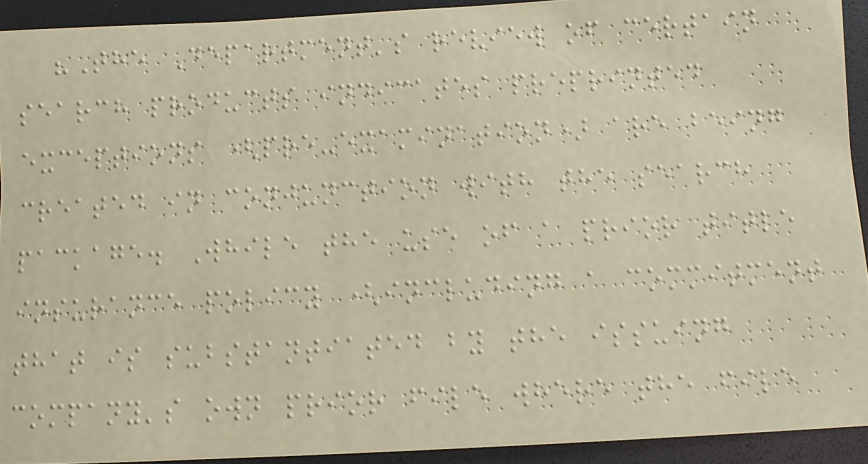"The Department's review of certain
search products indicates preprinted
exceptions (pre-examination) are being
created in conjunction with the search
package. While the use of a prior title
insurance policy (including a commitment
that is substantiated by the issuing
company's own prior file where the file
